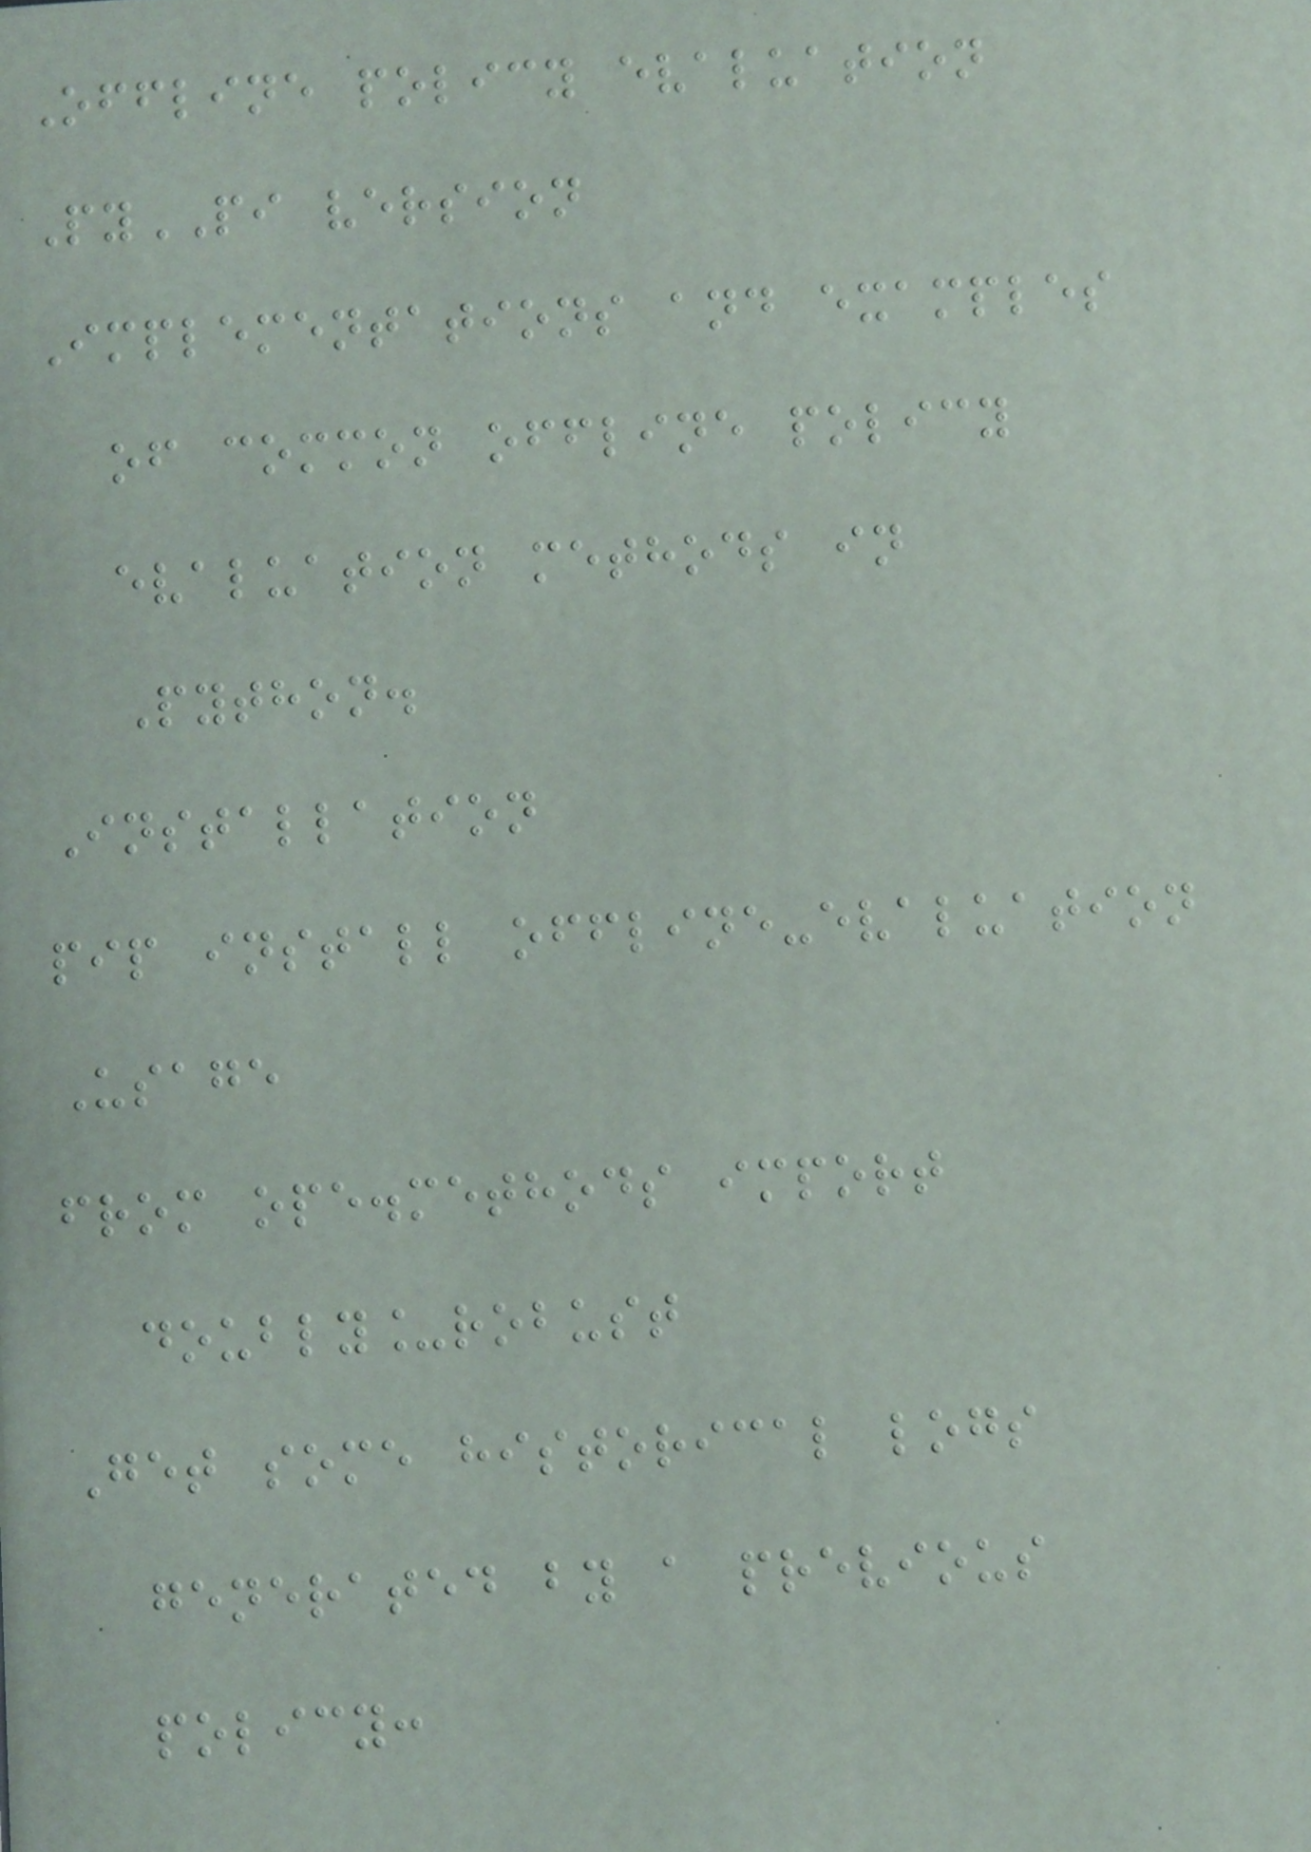Offline policy evaluation
PyPI version
Implementations and examples
of common offline policy
evaluation methods in
Python.
Installation
pip install offline-evaluation
Usage
from ope.methods import
doubly_robust
Get some historical logs
generated by a previous
policy:
